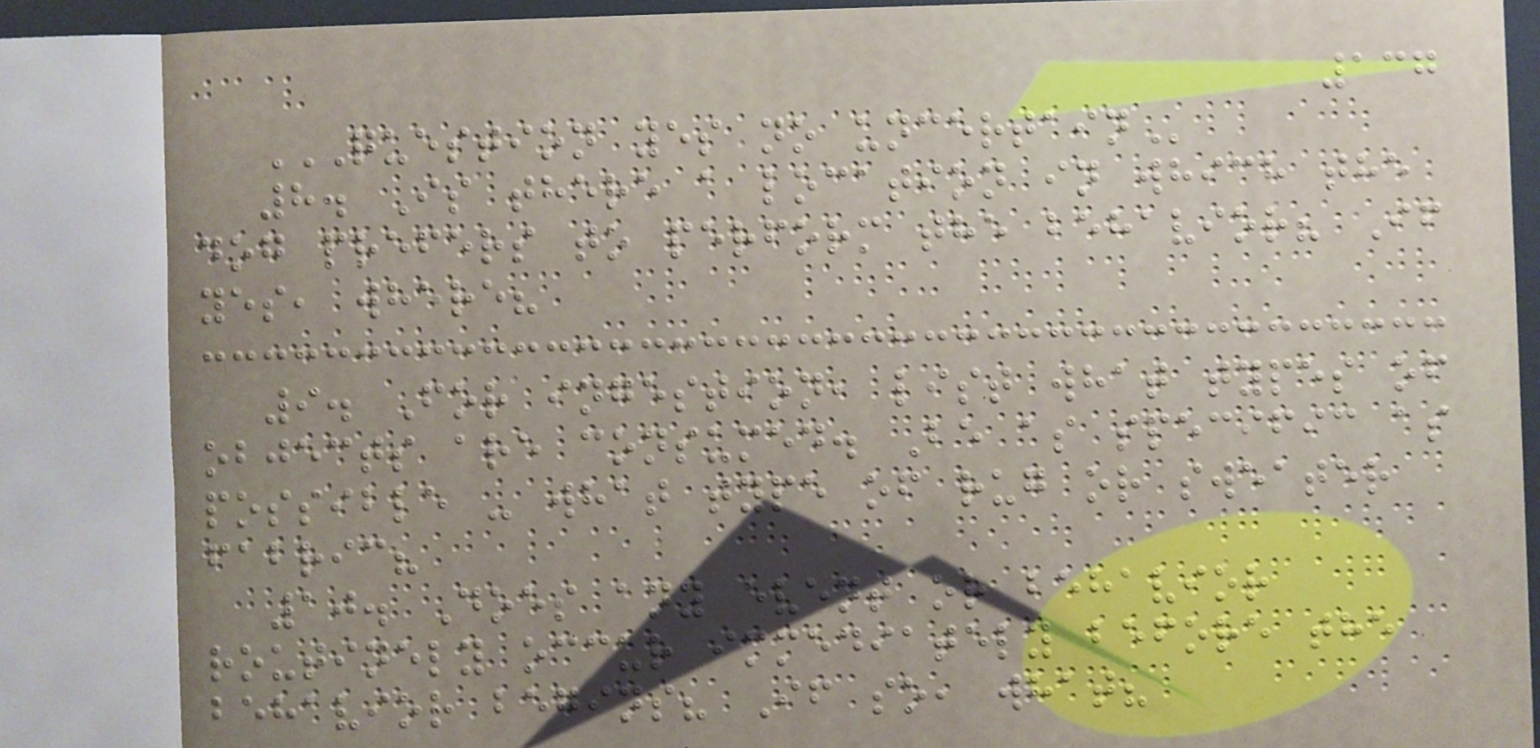137
QUESTION YES NO UNCERTAIN
8. Is there a location in which the
dog prefers to perform the behavior? If
yes, where?
9. For ingestion, list what types of
objects are consumed. Be as specific as
possible - what type of rug or sweater
fabric?
10. Does any event or behavior
routinely occur immediately before the
behavior begins? If so, what?
